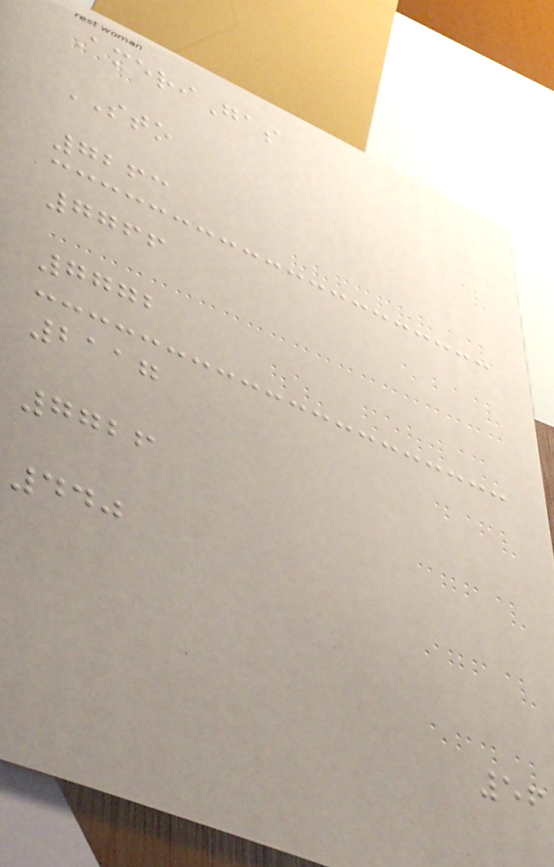AmeriGas
STO
7263
7766
7772
2117
7726
440
56
